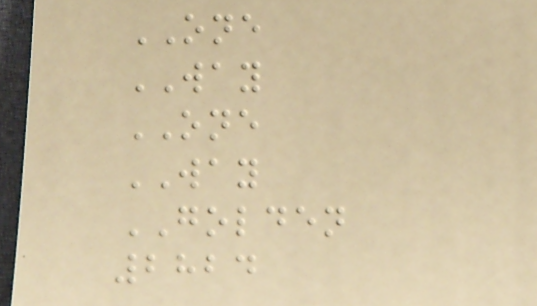ONE
WAY
ONE
WAY
GOLDEN
2824
